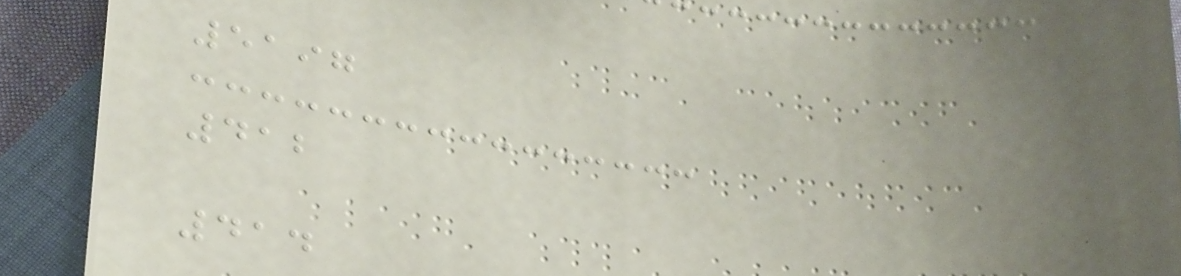5197
412
414
